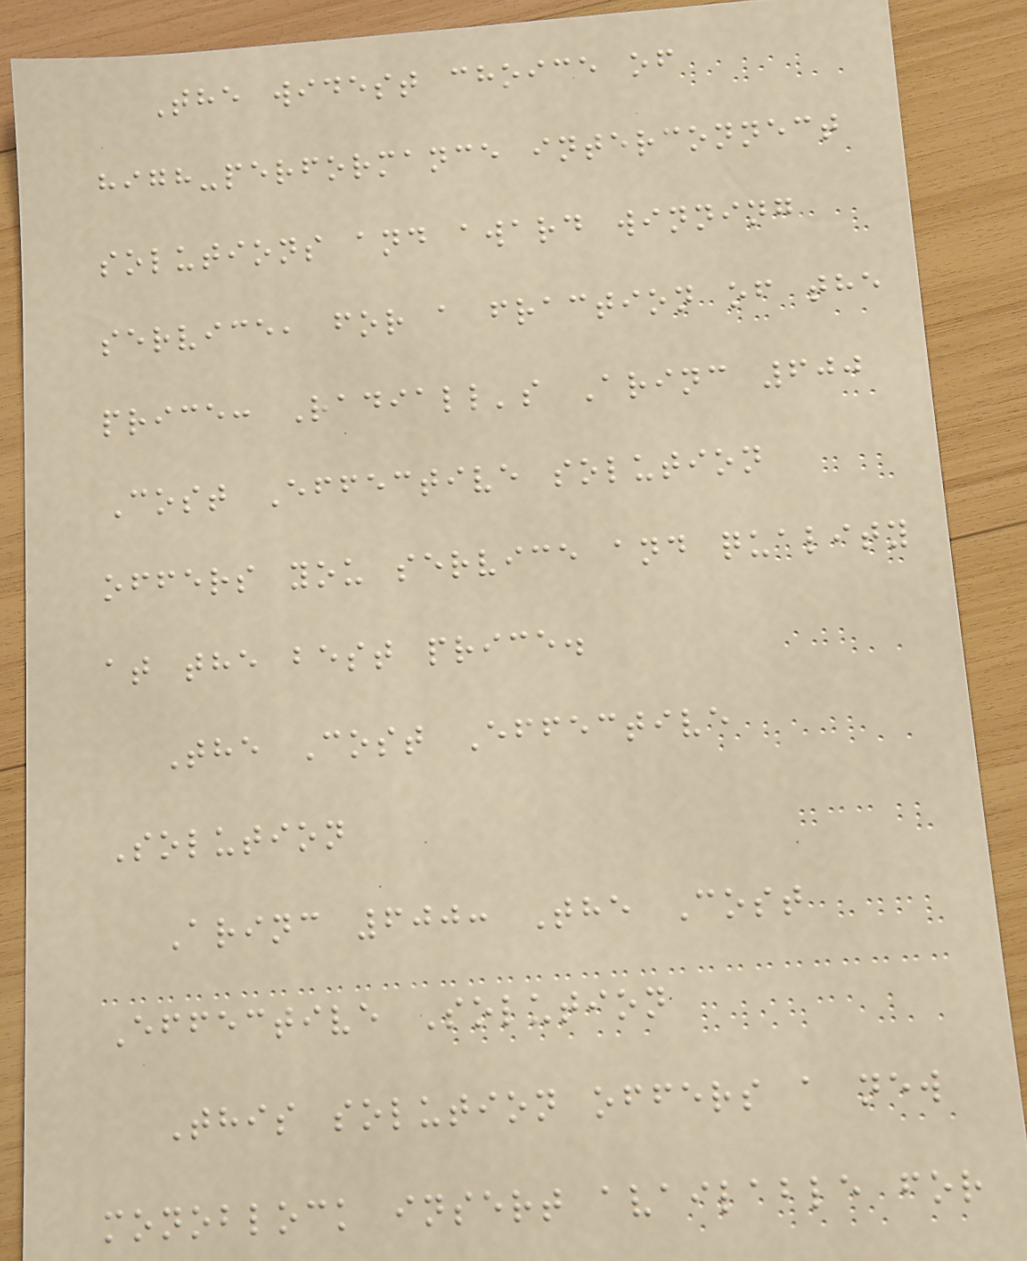The widest choice of
high-performance interconnect
solutions and award winning
service, for a fraction of the
price: Radiall's Arinc 600
Cost Effective solution
offers you service and quality
at the best price.
The Cost Effective
Solution
Arinc 600: The Cost
Effective Solution
This solution offers a new
monoblock insert available for
